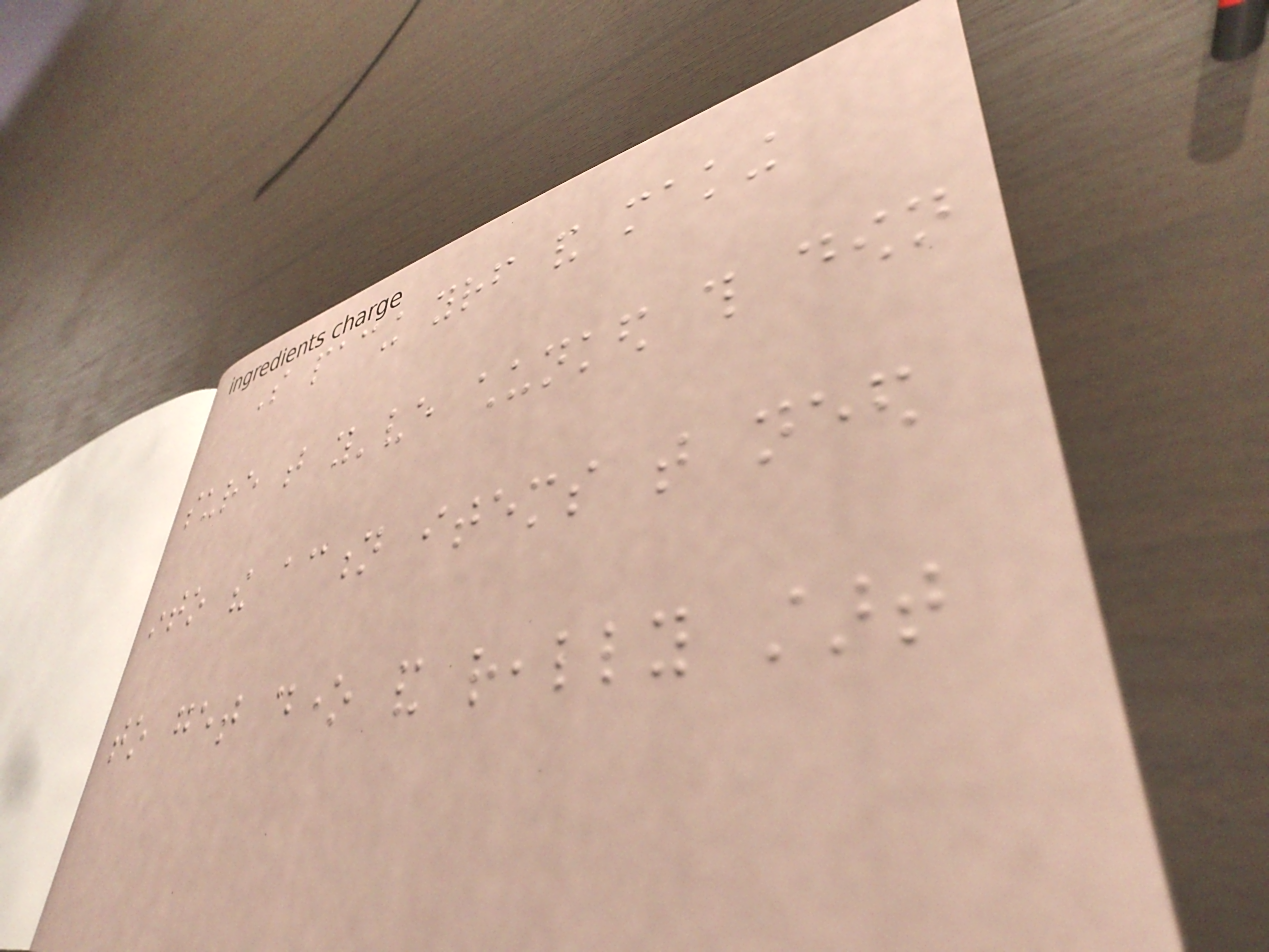So pacing yourself and making
sure that you've chunked this down
into the action items that need
to get done and really start
